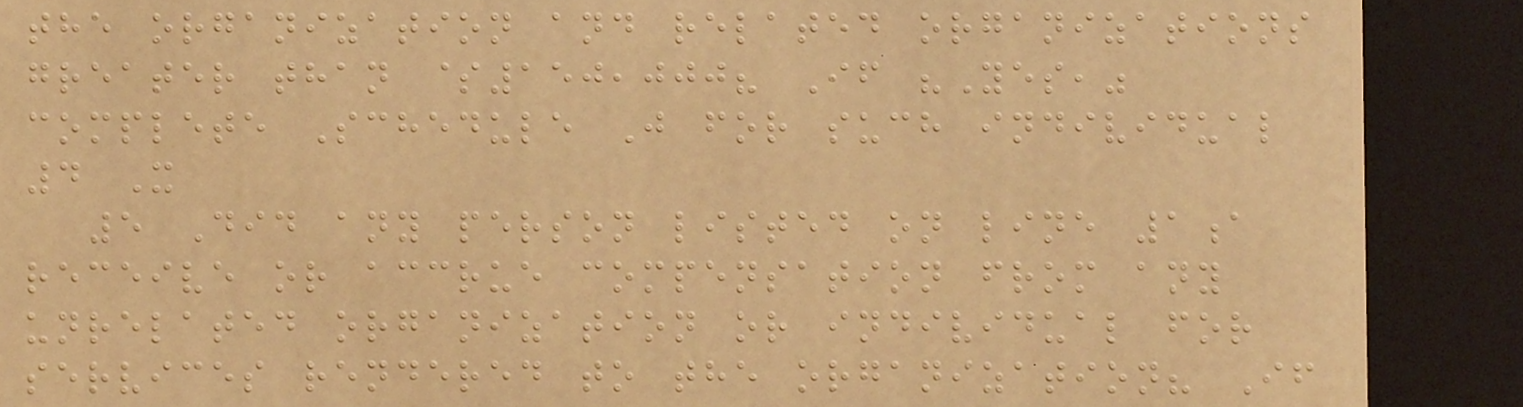the organization and related organizations
greater than $150,000? If "Yes,"
complete Schedule J for such individual
4 X
5 Did any person listed on line 1a
receive or accrue compensation from any
unrelated organization or individual for
services rendered to the organization? If
